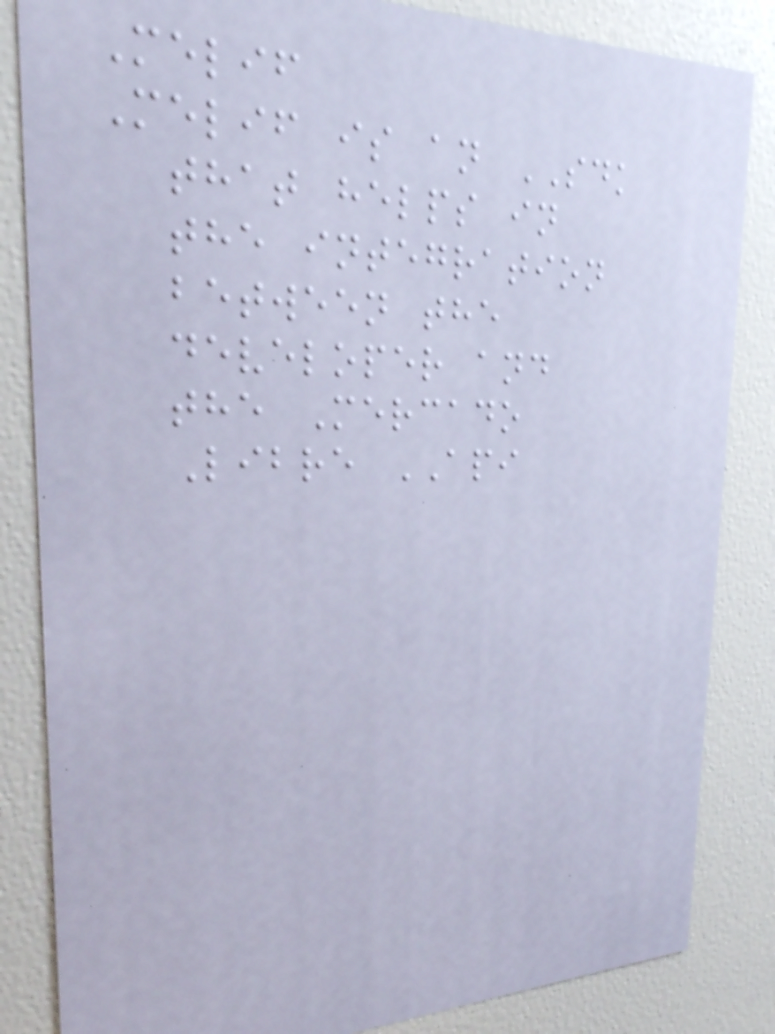Melif
Melif is an SDK
that helps in
the integration
between the
developer and
the Mercado
Libre API
